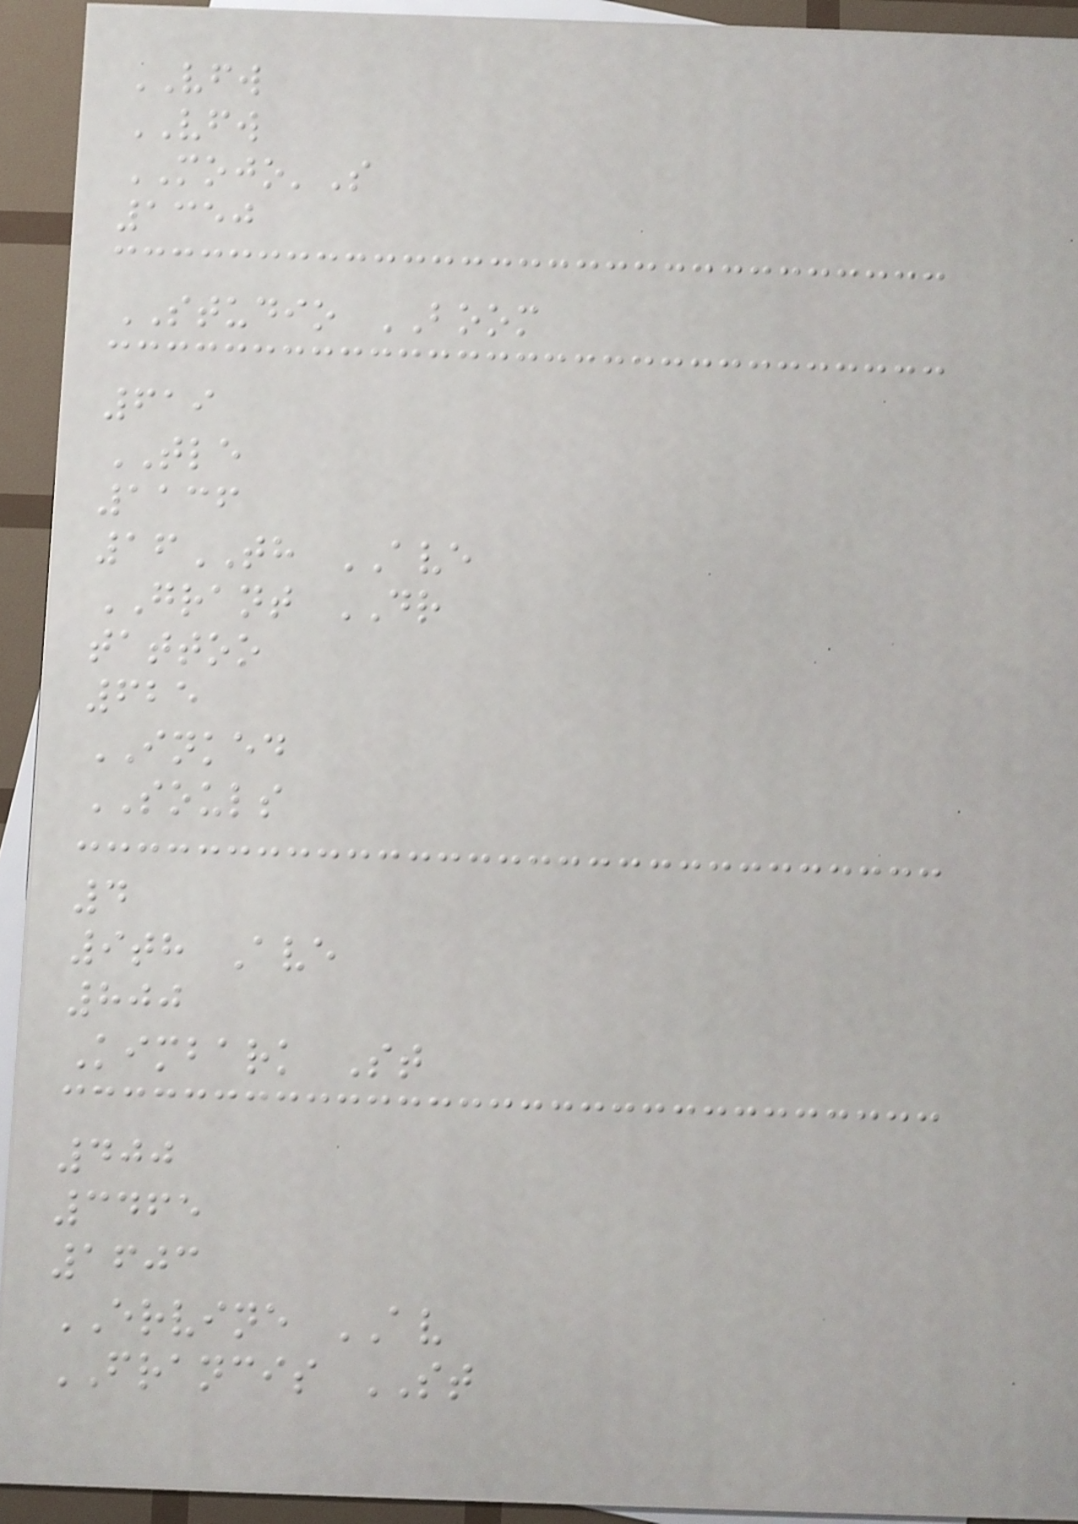VFW
VFW
MOJO'S
1350
STUDIO BOOM
619
TLE
1136
16TH AVE
GRANT DR
tattoo
625
INKED
SOULS
4
9th Ave
800
Kimbark St
400
3465
1603
ERVINE AV
FRANCIS ST
